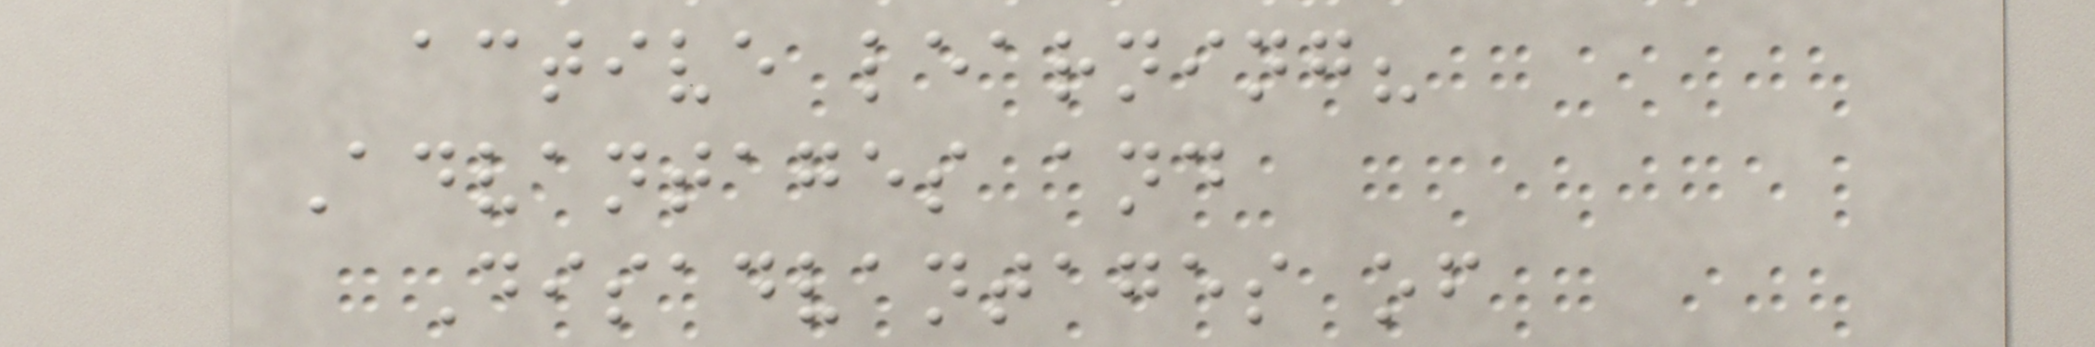active learning?
Advantages and
Disadvantages of
